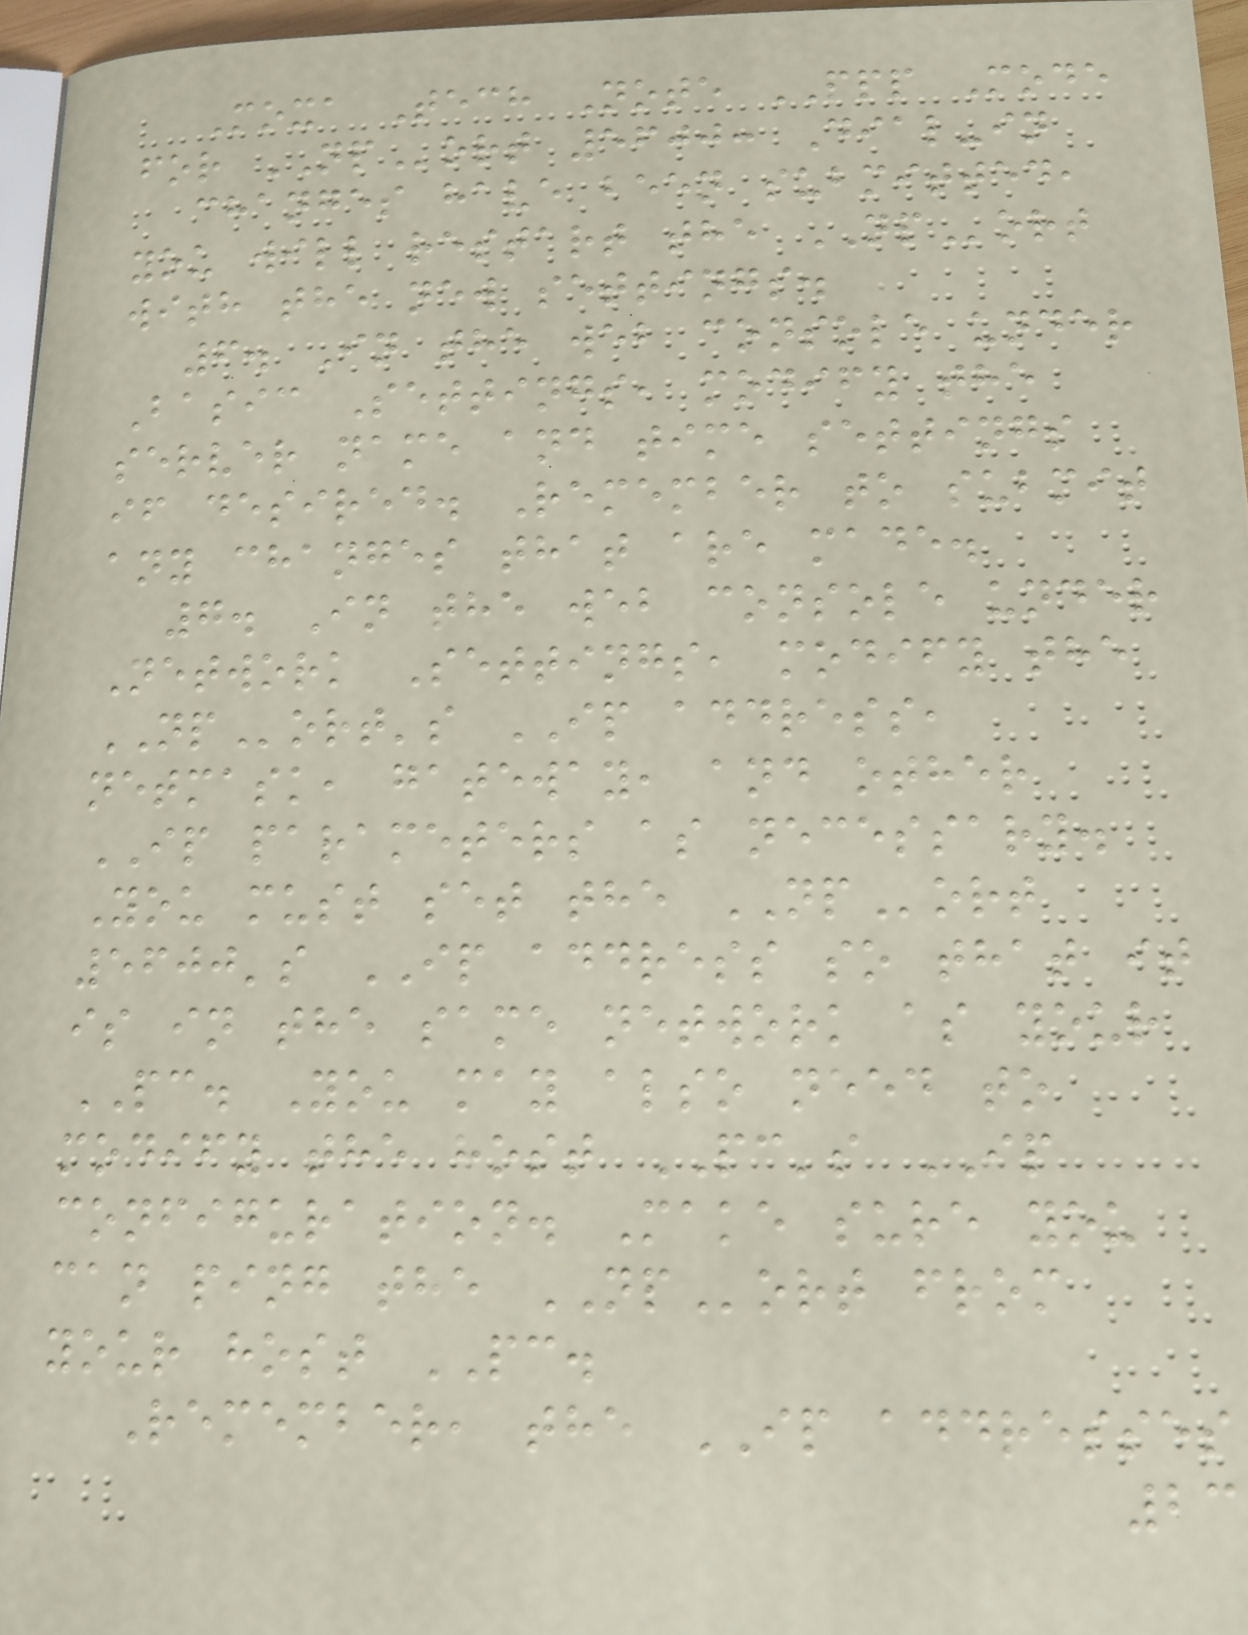Moxa Tech Note PPP Mode
for NPort 5600: Dial-in
changes have been submitted,
you will restart the NPort
with the new settings.
6. In the web console under
Basic Settings, modify the
server name and time settings
if desired. Remember to submit
any changes that are made.
7. In the web console under
Network Settings, modify the
NPort's IP address,
netmask, gateway, and other
IP parameters as necessary.
You must set the NPort
5600's IP address so that it
is in the same network as your
PC. You may also need to
modify the host PC's IP
configuration. Make sure you
can ping the NPort from
your host PC.
Remember, the IP addresses
23
